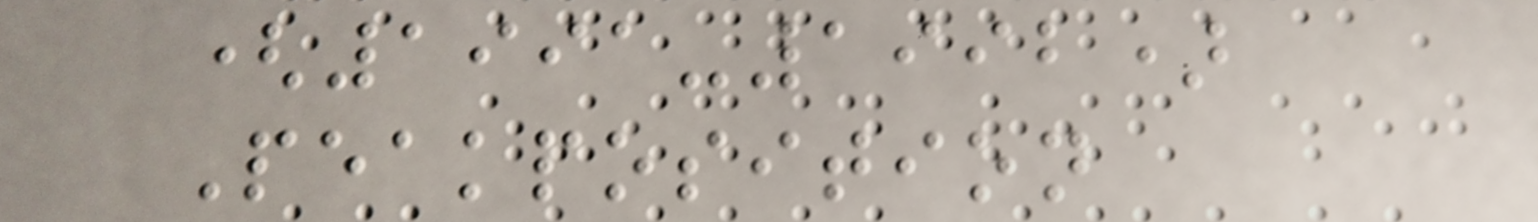(1991-1992)
Peakposition
